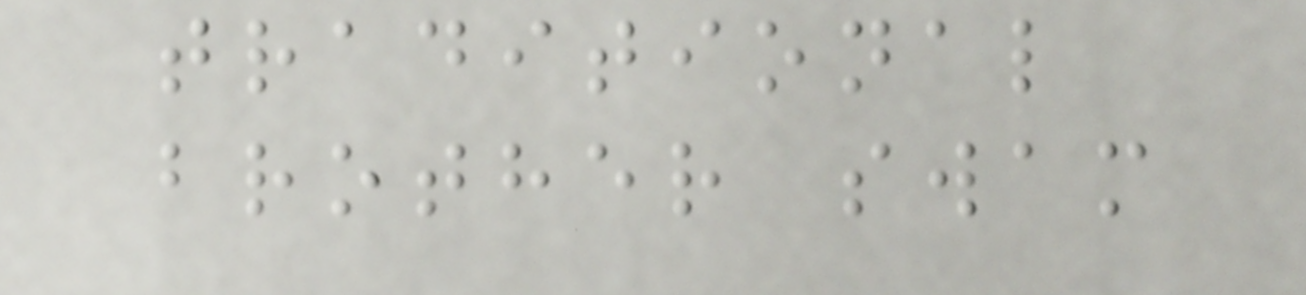traditional
brother swam
